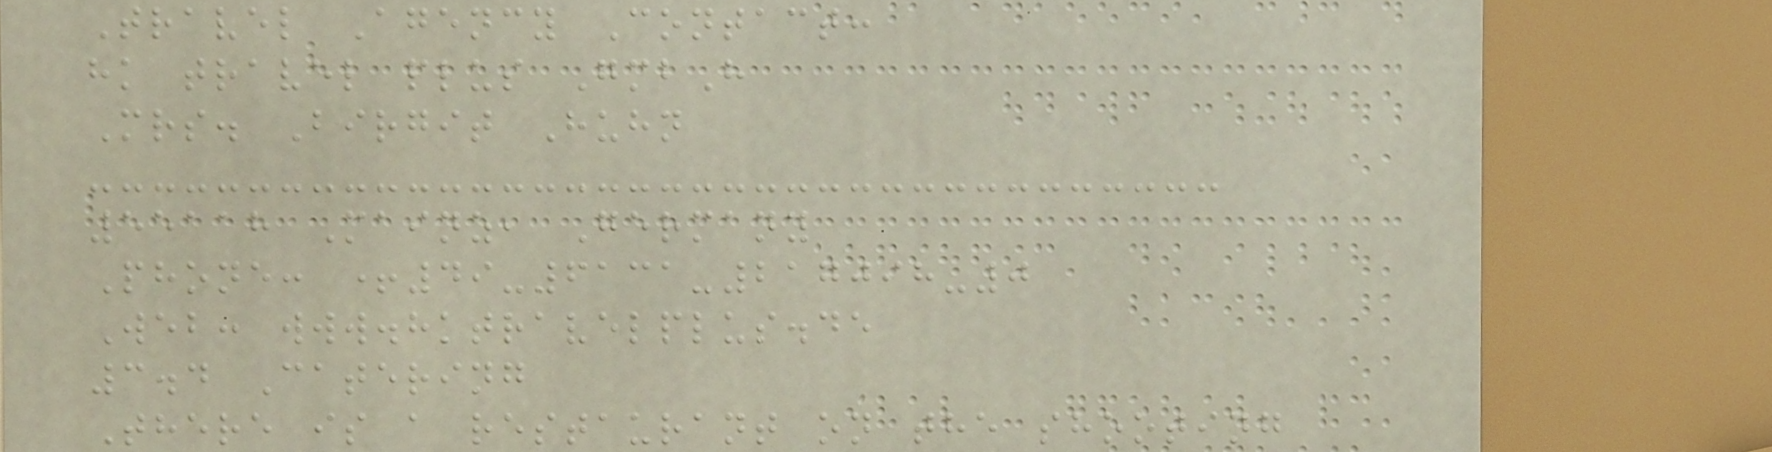Travel Agency Contact:
hk travel plus GmbH
Mrs. Birgit Huhn
55118 Mainz, Germany
Phone: +49-6131-217098-0
Web: www.hktravelplus.de
3.4 Catering
There is a restaurant on the shooting
